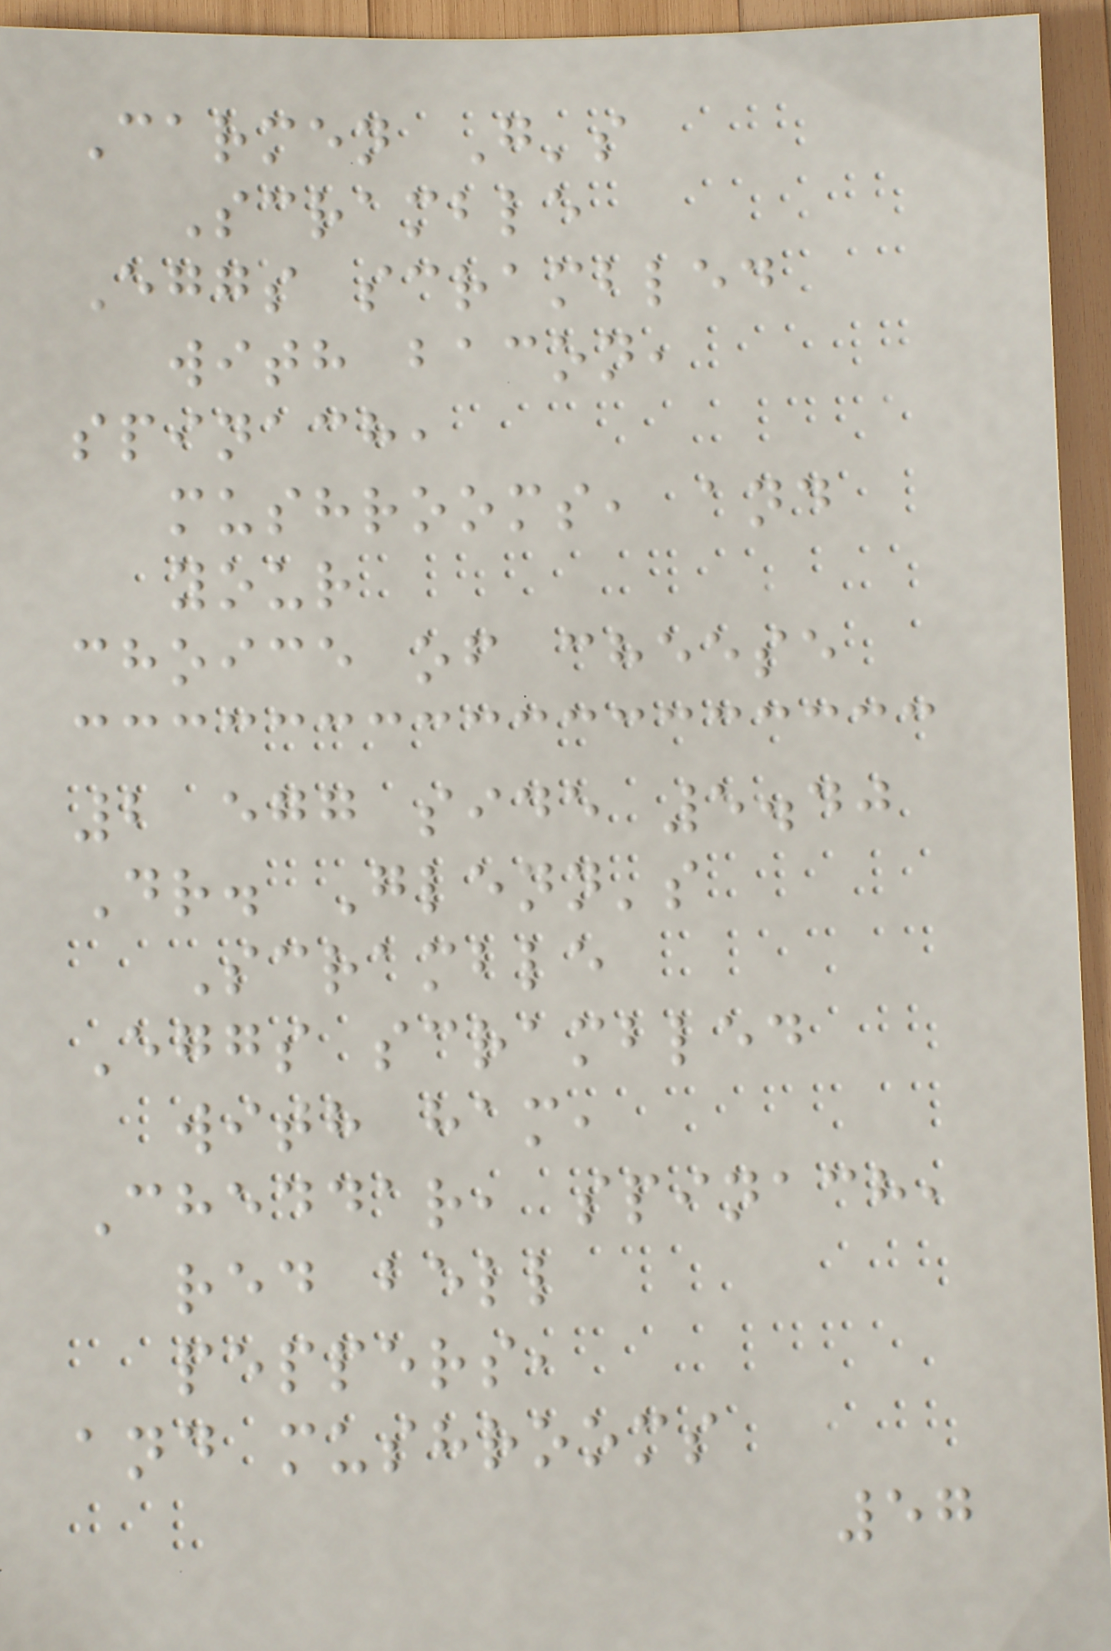Carmen G's
Scramble
Eggs scrambled
with bacon,
spinach,
mushrooms, and
your
choice of cheese
2 egg side 5.40
Dr. Glenn's
Scramble
Eggs scrambled
with ham,
Cheddar, spinach,
red bell
peppers,
and mushrooms
57
